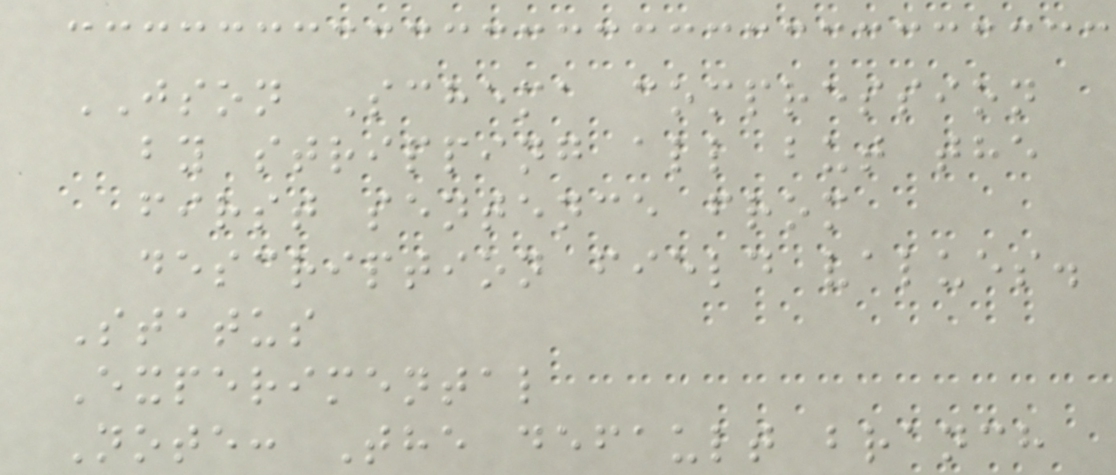JSON Schema compression
by stripping all but the
first sentence from
description field values.
Status
Experimental
Note: The default branch
